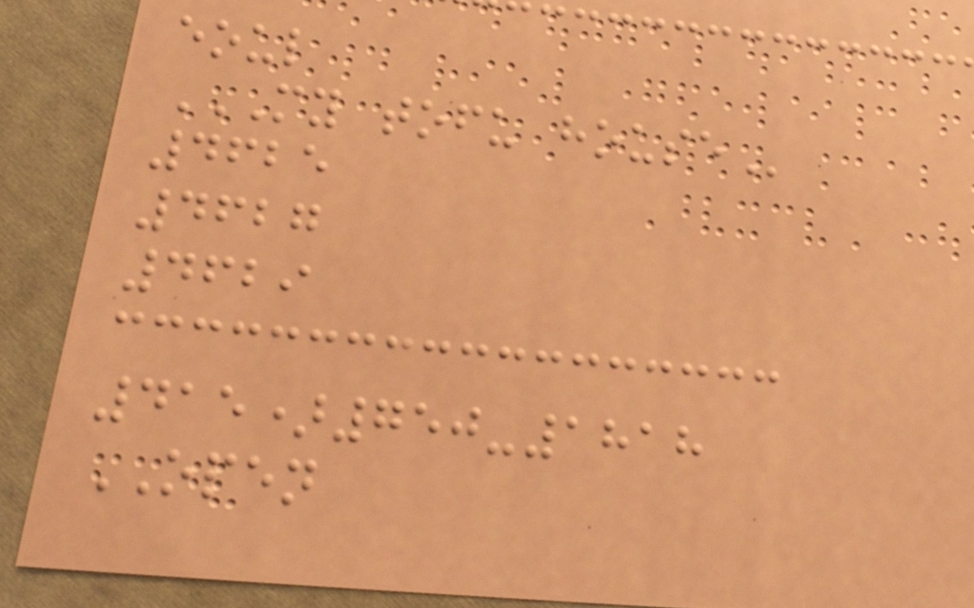eoul
MY TOFU HOUSE
4625
4627
4629
415)750-1818
OPEN
